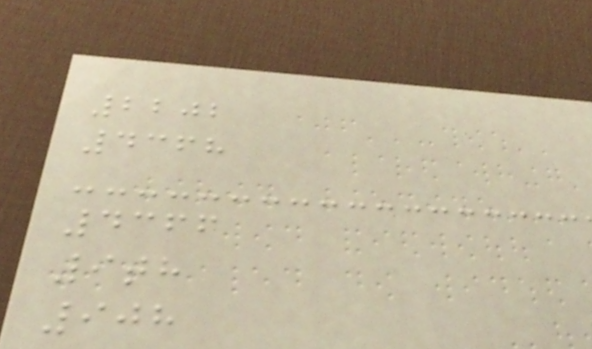2202
4368
4366
9th
908
